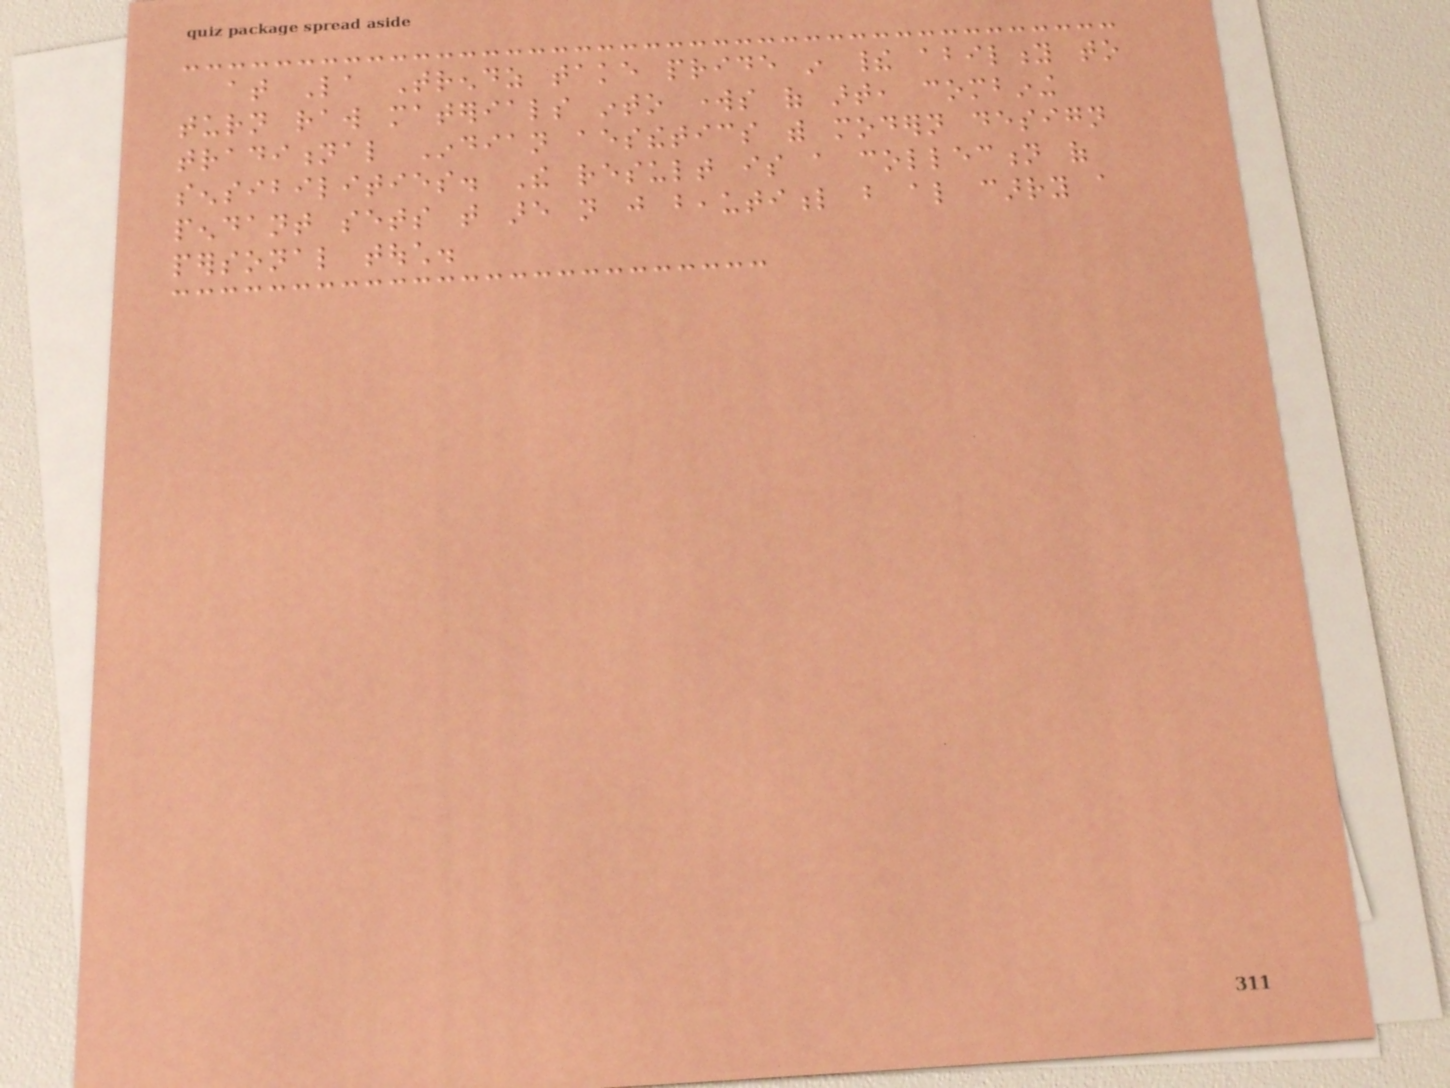at La Trendz take pride in their ability to
turn raw materials into works of art, combining
traditional Indian aesthetics with modern design
sensibilities. The result is a collection of
pendant sets that are not just beautiful but also carry a
personal touch.
